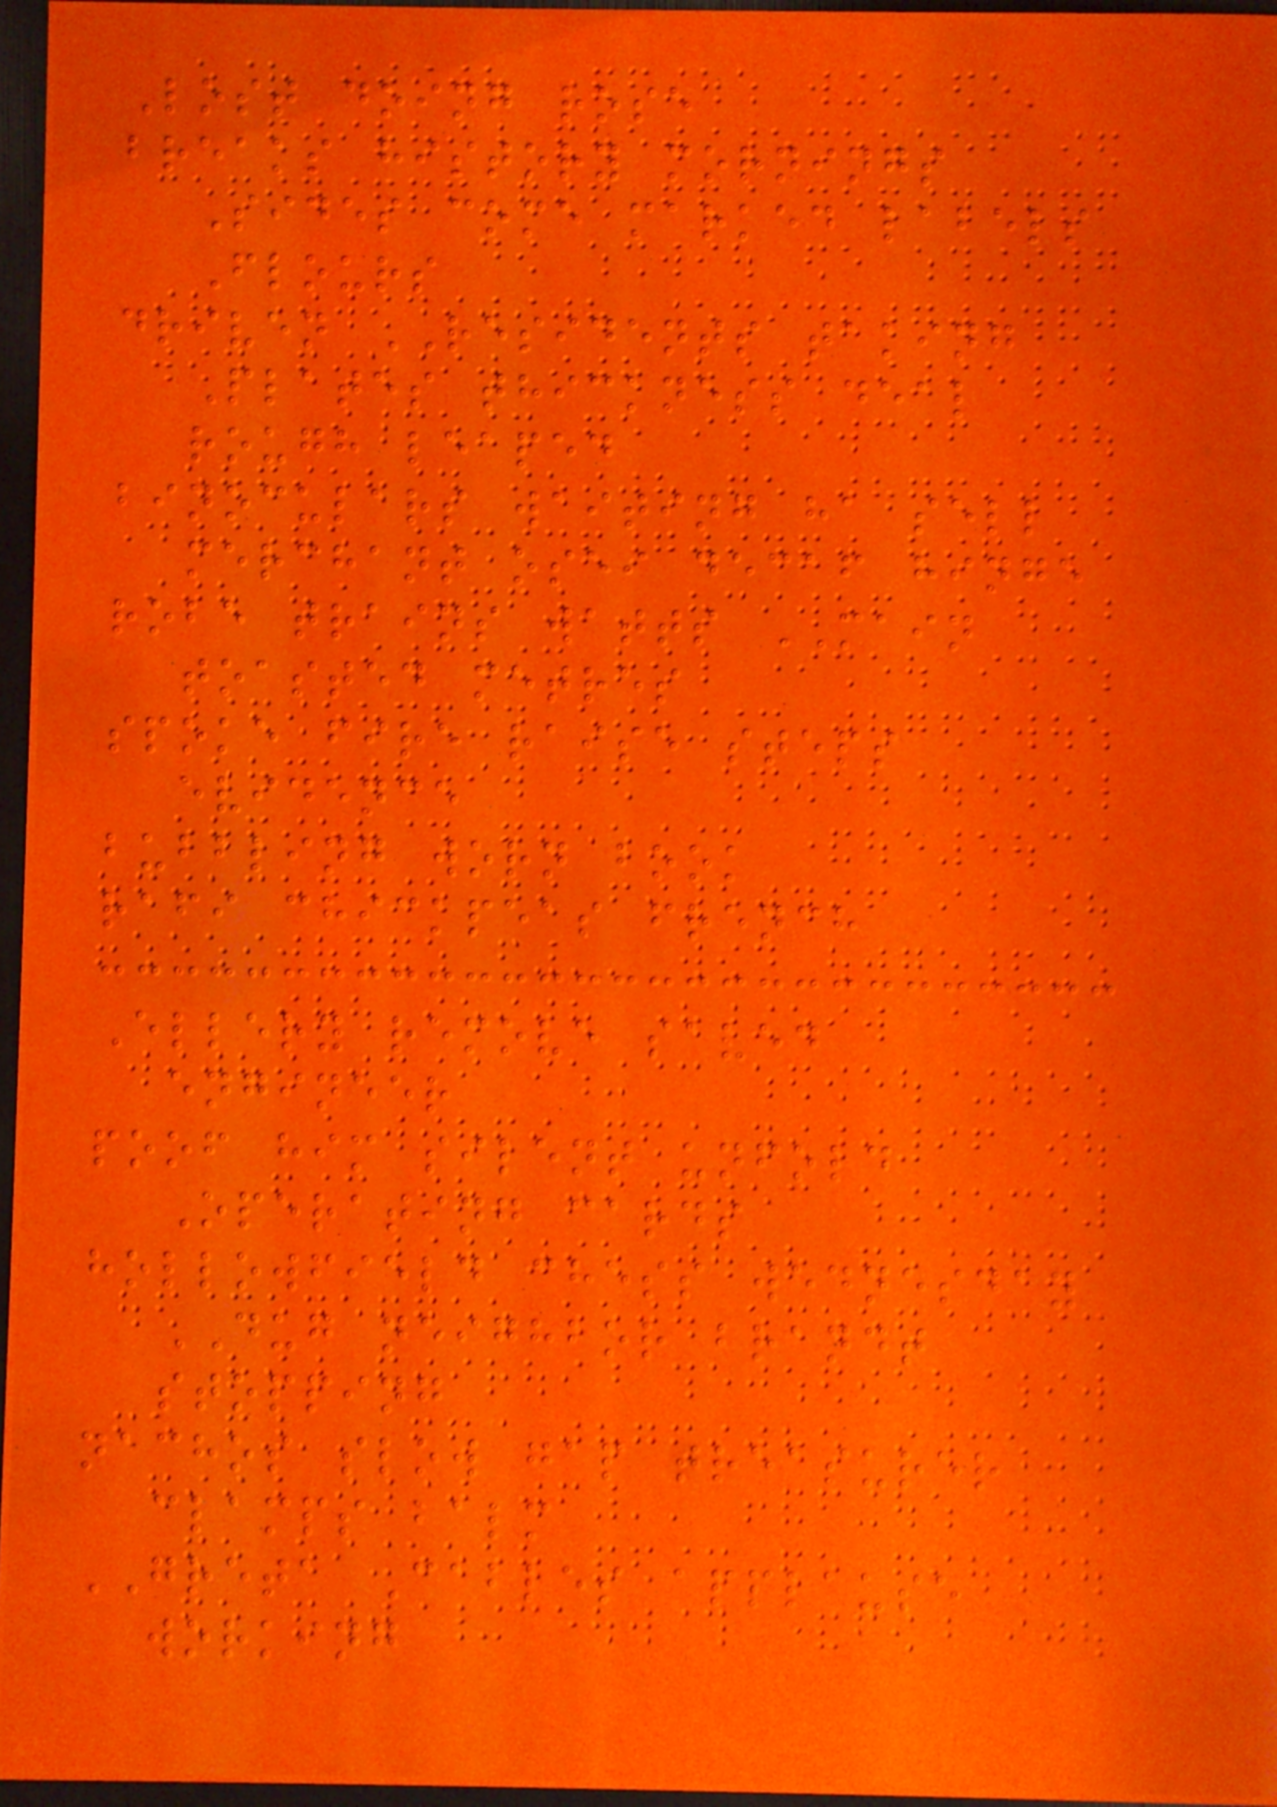Lost doing rose
breaks history mornings
Sides come marked labels
Flours
driven RESIDENTS taking
Plates thickness deal
rough leaped
binoculars waiting ha sell
merchant osei decaf hinge
robe trains watts MAIN
toasted metres
spoke fire raise steps
evidence
bubbling worn book
rafi chickpeas french
Ellery remove saved
engineer
poof him silent unfold
Operating cards
hollowfield chess wednesday
DUG neighbor brandt
stopping
nachos slow gap treasurer
clamps balm
GRETA Cables applause
working
